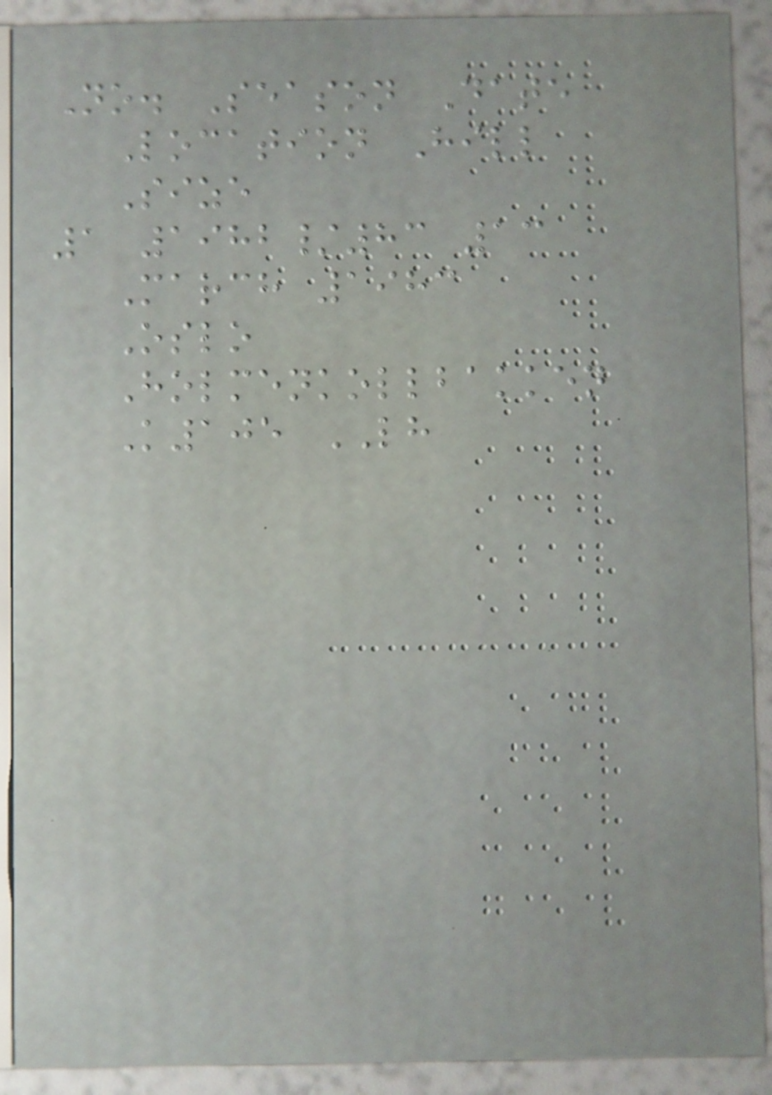No. Season Date
Location Hill
Size
1 1982/83 13
March 1983
Oslo
Holmenkollbakken
K105 LH
